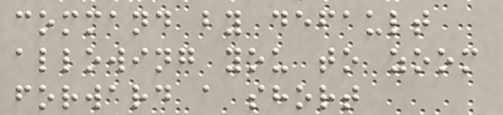command by default
allowing you to zoom
forward a short
